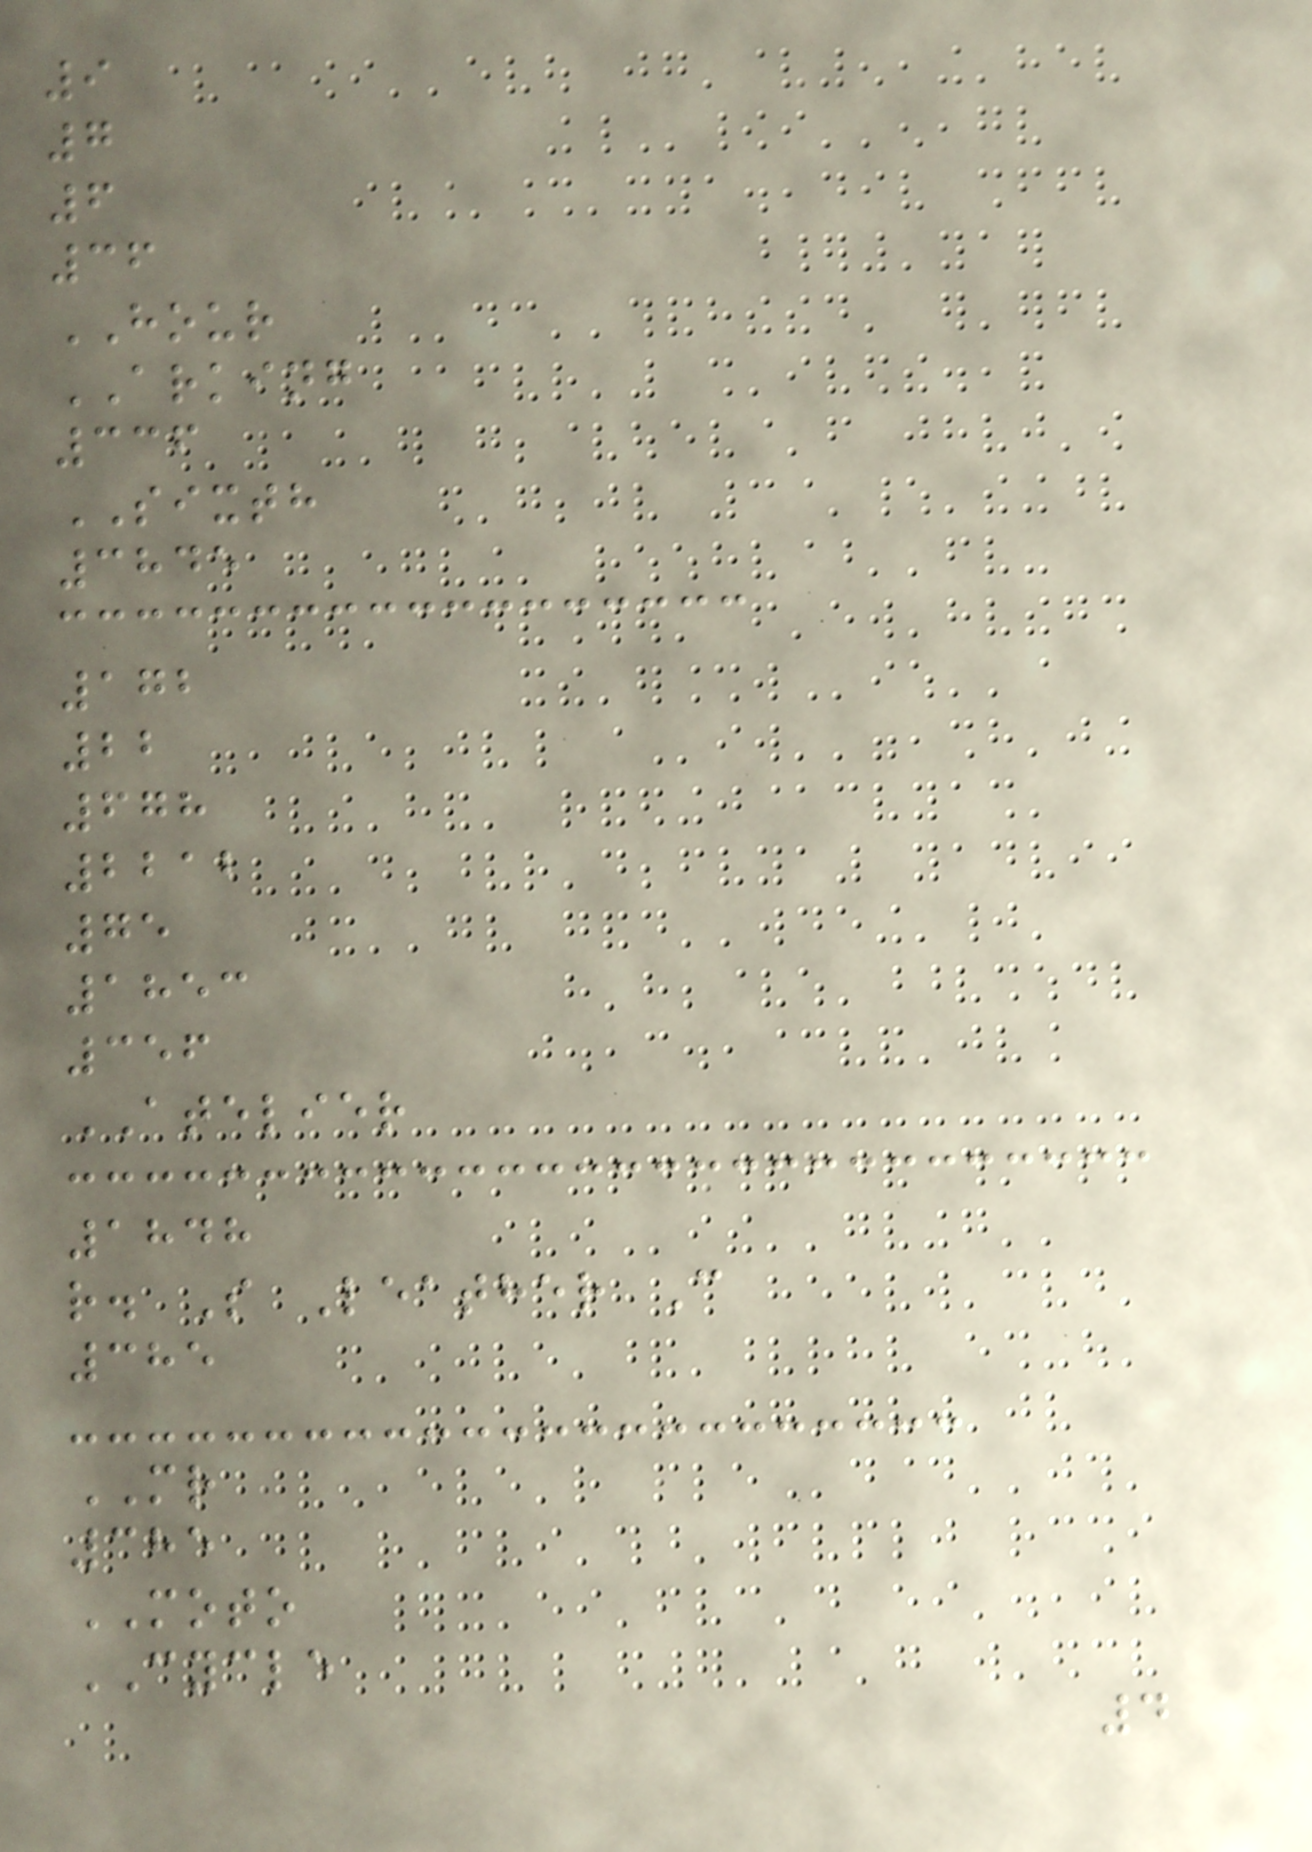9
7
6
36
HOUR
ARKING
336
SIXTH
3845
172
22
678
2212
75
1853
356
ATELIER
1848
r. S Leather C
385
MR
385
MOTO
CYCLE
4
